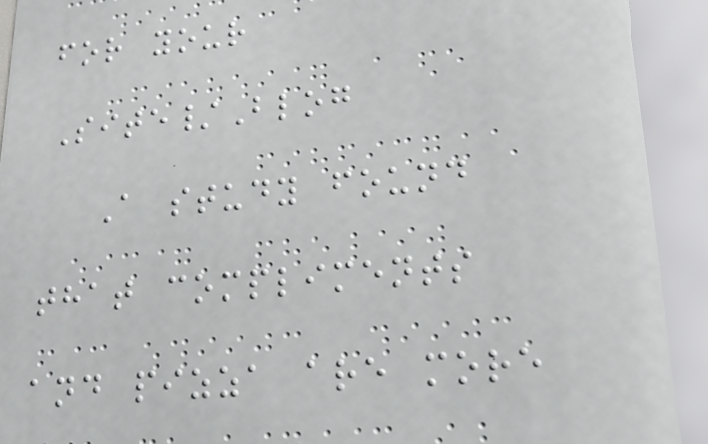for your
Site/Blog
A study found
that compliments
and pizza are more
